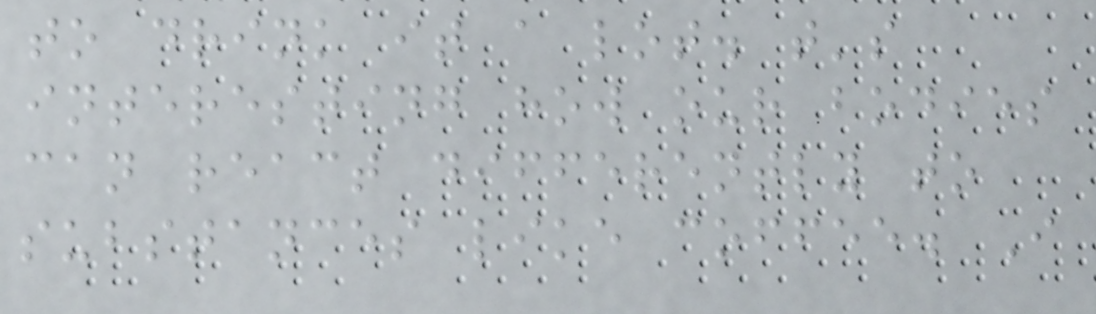to drink it a lot. t's
interesting how our bodies
can react differently to
substances like coffee. I
